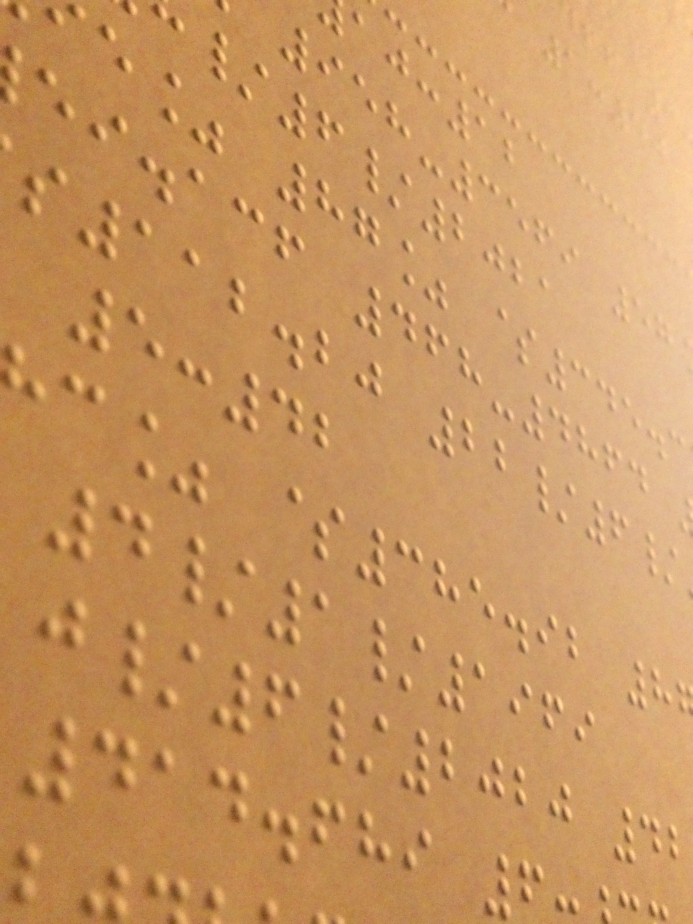:12
958-3569 57
/6/2021
e% 87% $345.3
ei.acf 468-4864
112.20 22/6/
5:42
c% $385.92 8
4/1/1969
/6/2020 42
414.689
